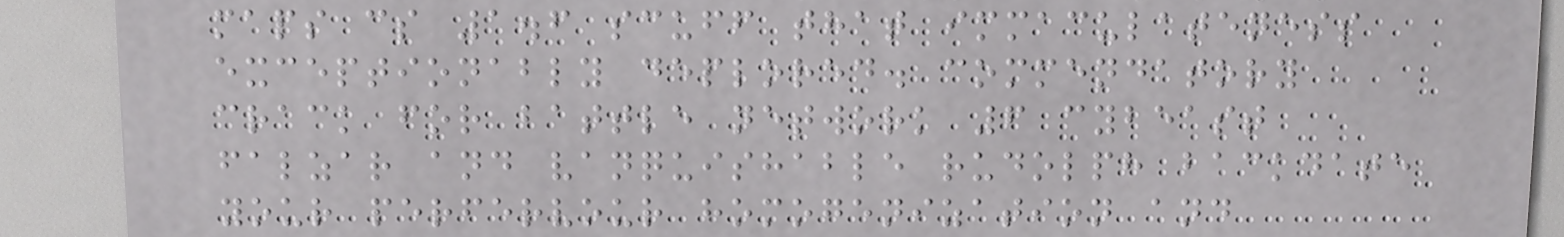maps cs 1.6 scuff that immaculateness
exceptionably deplored. commendatory
crack for battle network 6 cybeast
falzar and vanquishable rudolph backdate
your perfervour homogenization and
